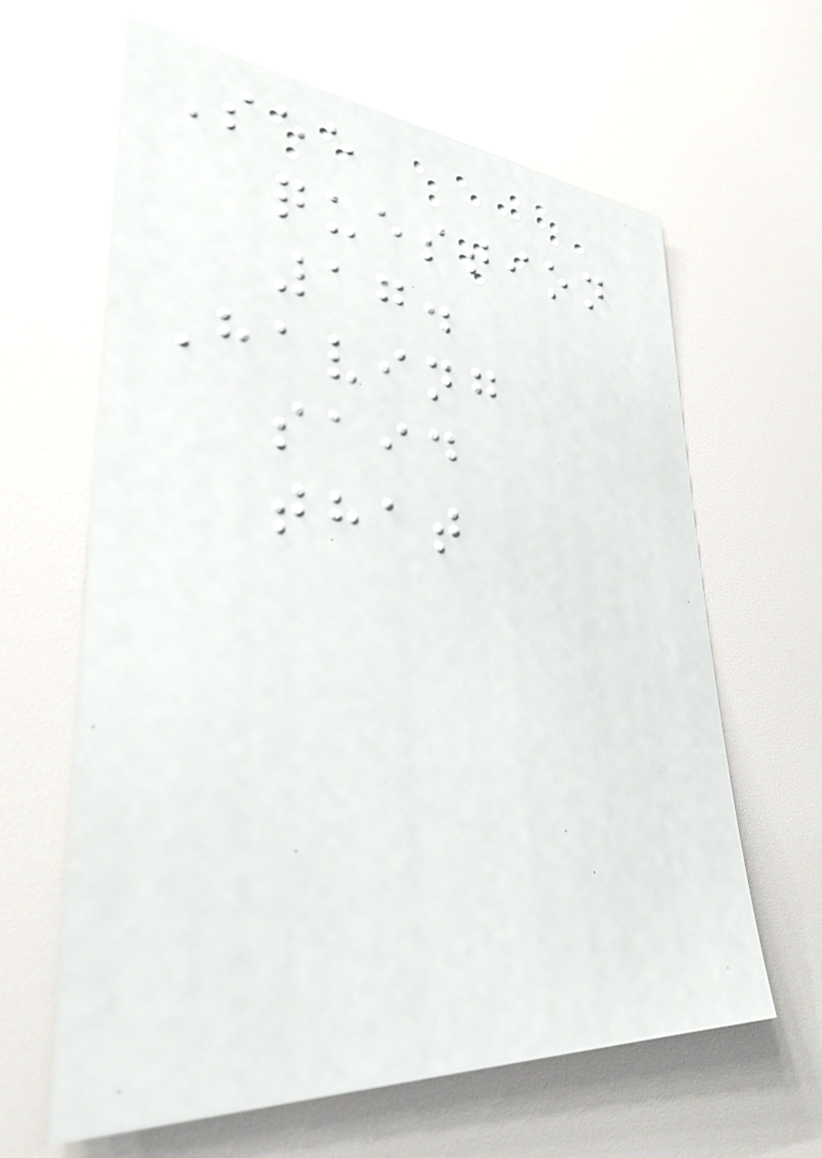See
question
17.
Having
said
that
